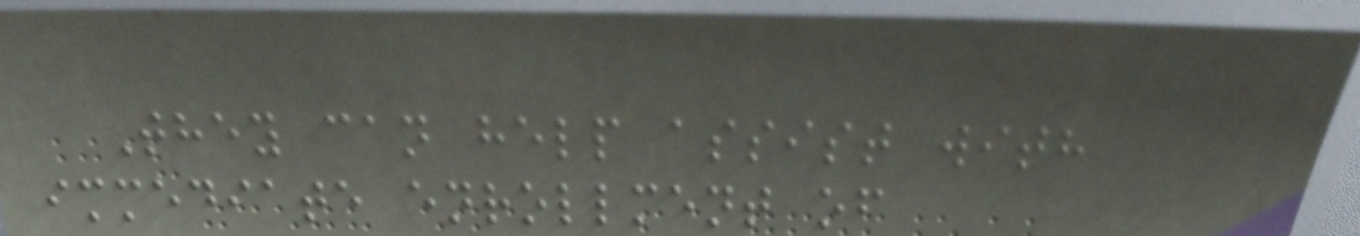They can help assist with
immediate enrollment of
